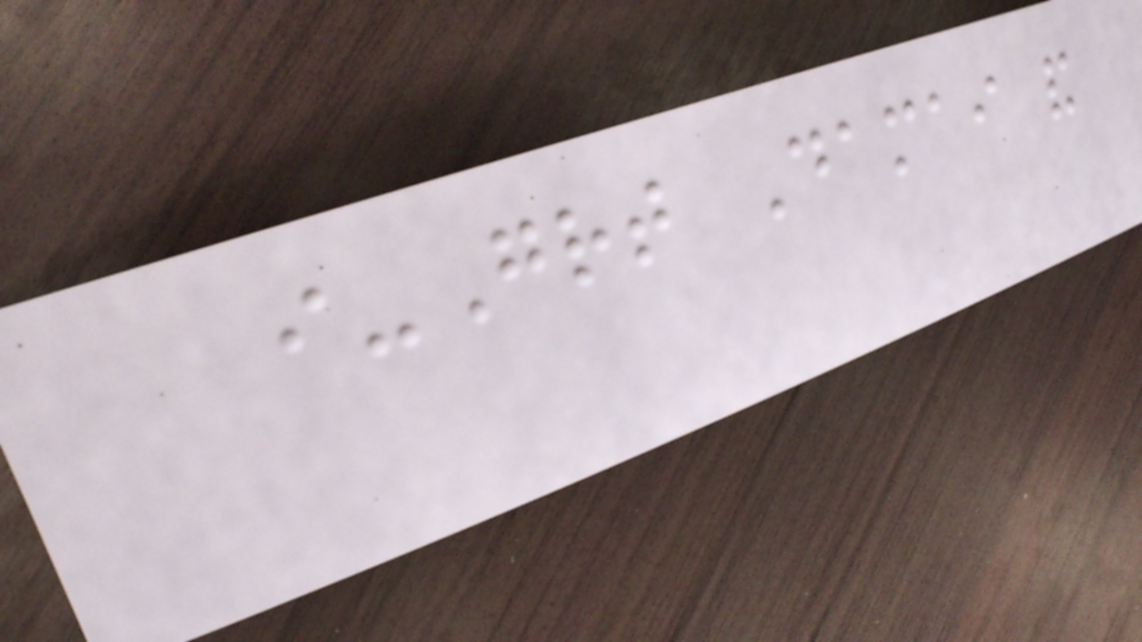i-Great Damai and
